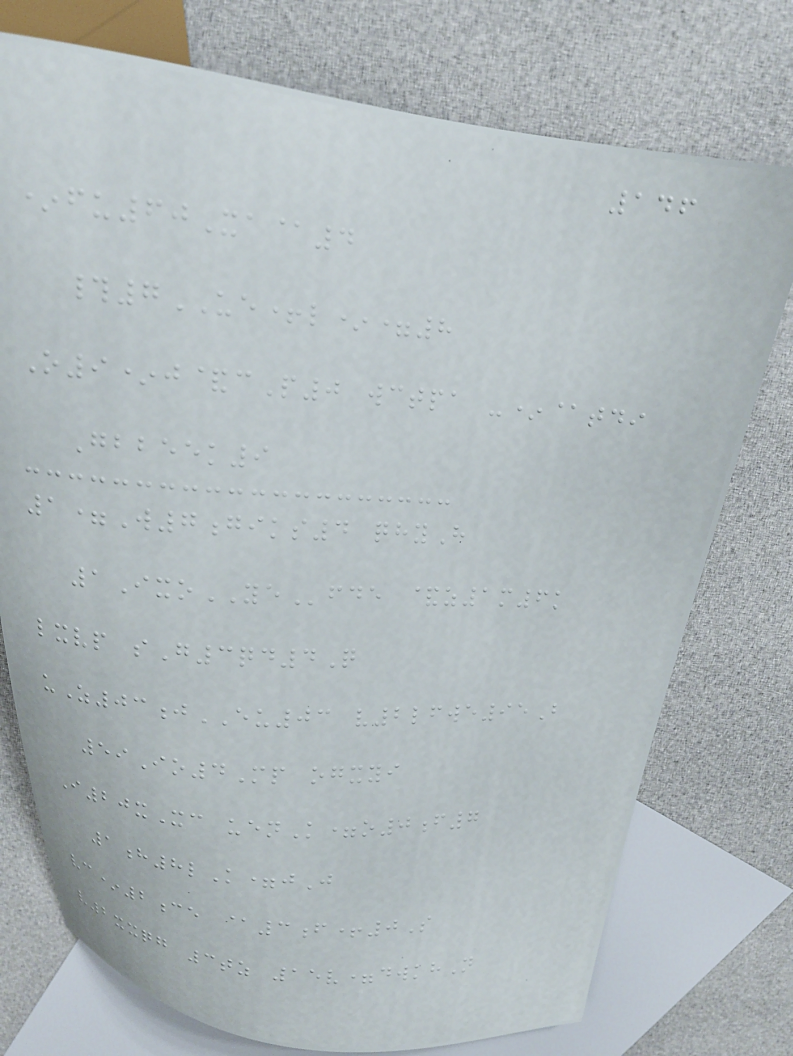146
*fu60Xa@4
#7UE+l*=8
O9*j&cP0 wctpa -*@tdi
Gbbeek9
1=W7giks4 qhyH
1IxoYEfde &z1m6k
lxvp sG3qd4Q
uZ03jEU03 v2lfwe95B
59Io4Mp ogxyi
I20xXc uenK=o0f7
1h8lK=jJ
vc*2ce @3f+0S
v2xxqg 3tz 15v=dwkhN
